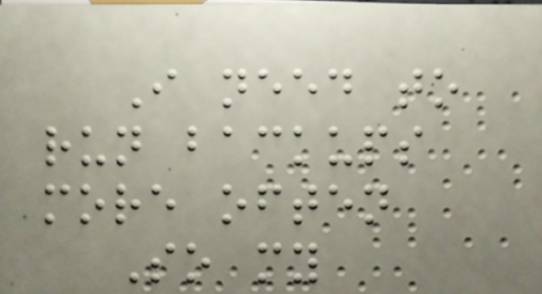I need to
run backups
more often
So my
